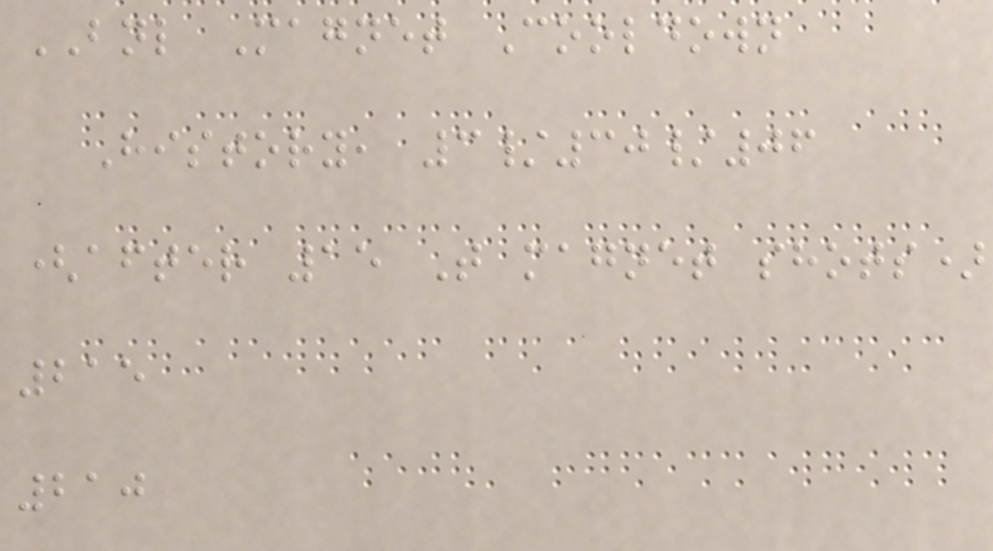BNL Magnet Cooldown
History, 3/30/06
(after 15 T magnet shots)
215
210
